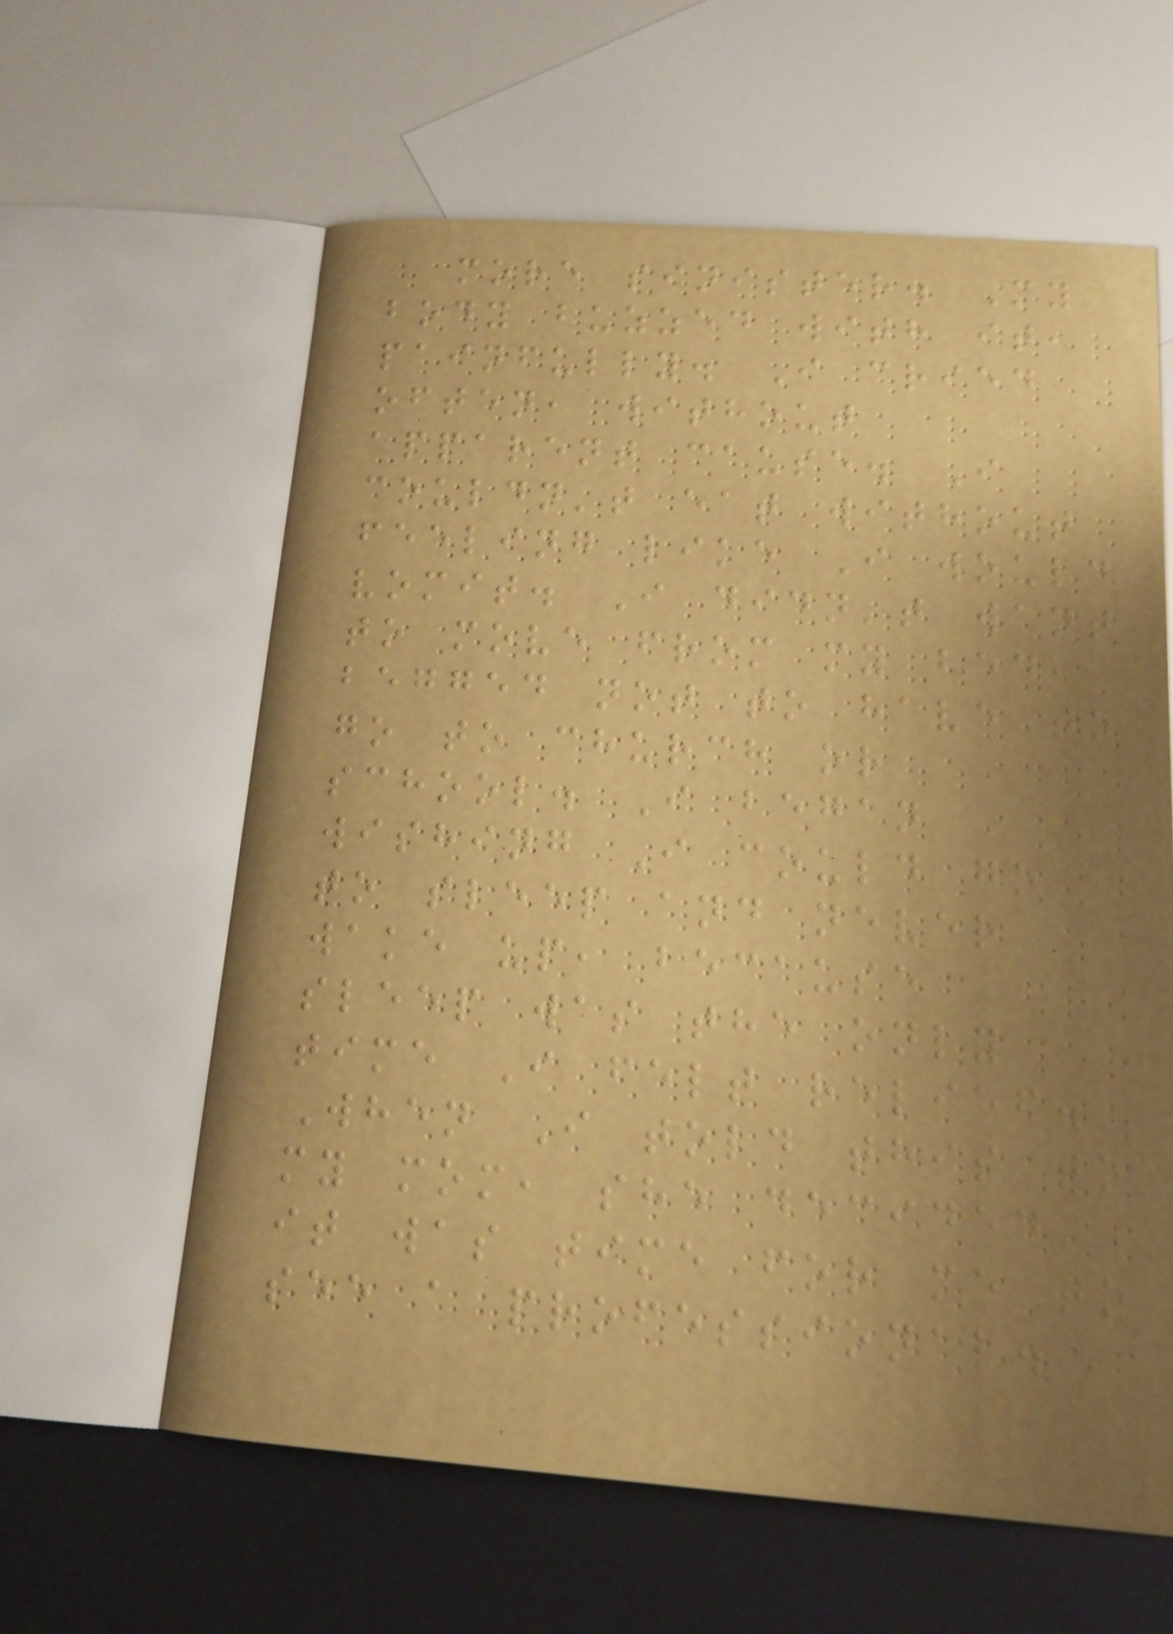more sinister. My
body buzzed with it,
painfully. I cried
often, without
apparent cause. I
couldn't eat without
feeling like I would
vomit. I didn't want
to move from my bed,
begged not to have to
go to church or
school. I began
wishing I could go
to sleep and never
wake up, because
sleep was the only
time I felt relief.
When I told this to
my mom, she decided
it was time for me to
see a professional.
